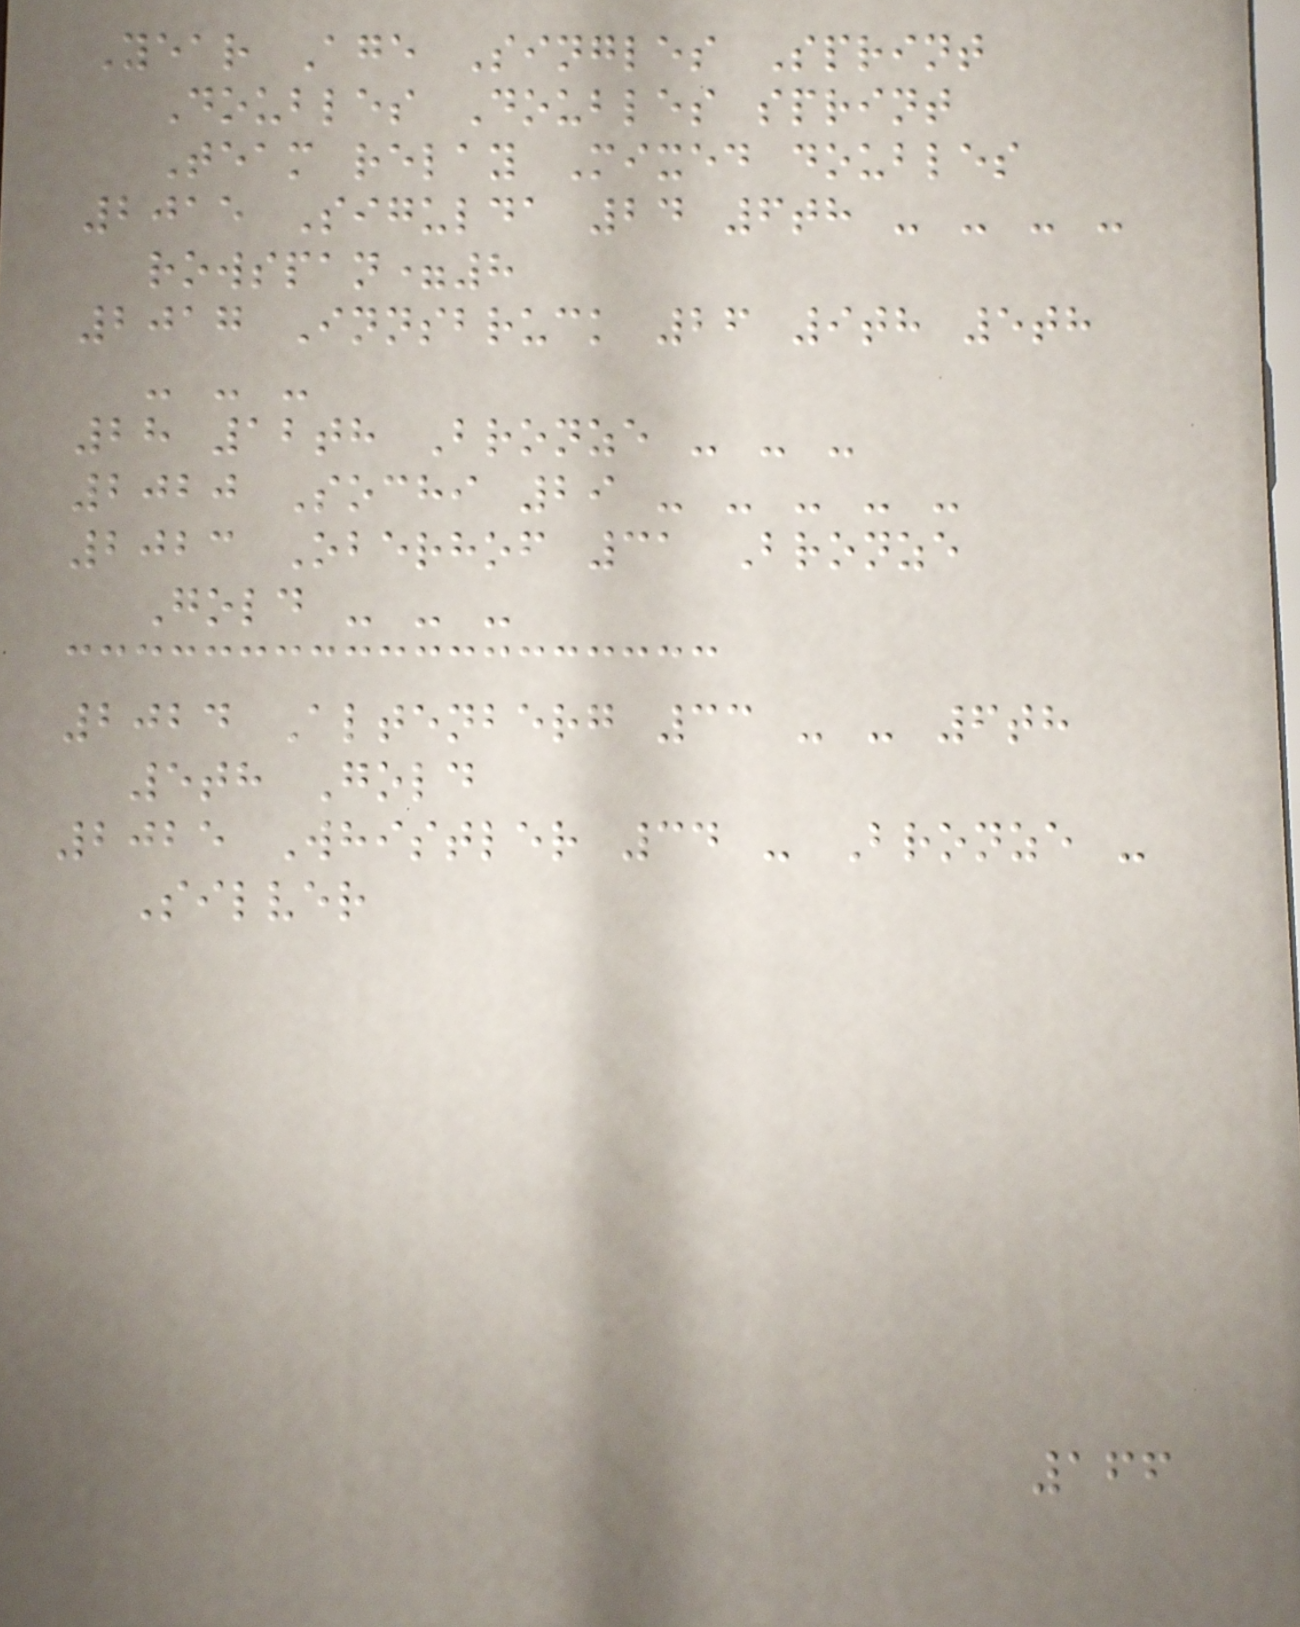Year Age Singles Sprint
Doubles Doubles sprint
Team relay Mixed doubles
2015 Sigulda 24 6th - - - -
rowspan=8
2017 Innsbruck 26 9th 5th
- - -
28 12th Bronze - - -
2020 Sochi 29 - - - - -
2023 Oberhof 31 Bronze
Gold - - -
2024 Altenberg 33 - - 6th
5th Gold
2025 Whistler 34 - Bronze -
Silver
166
